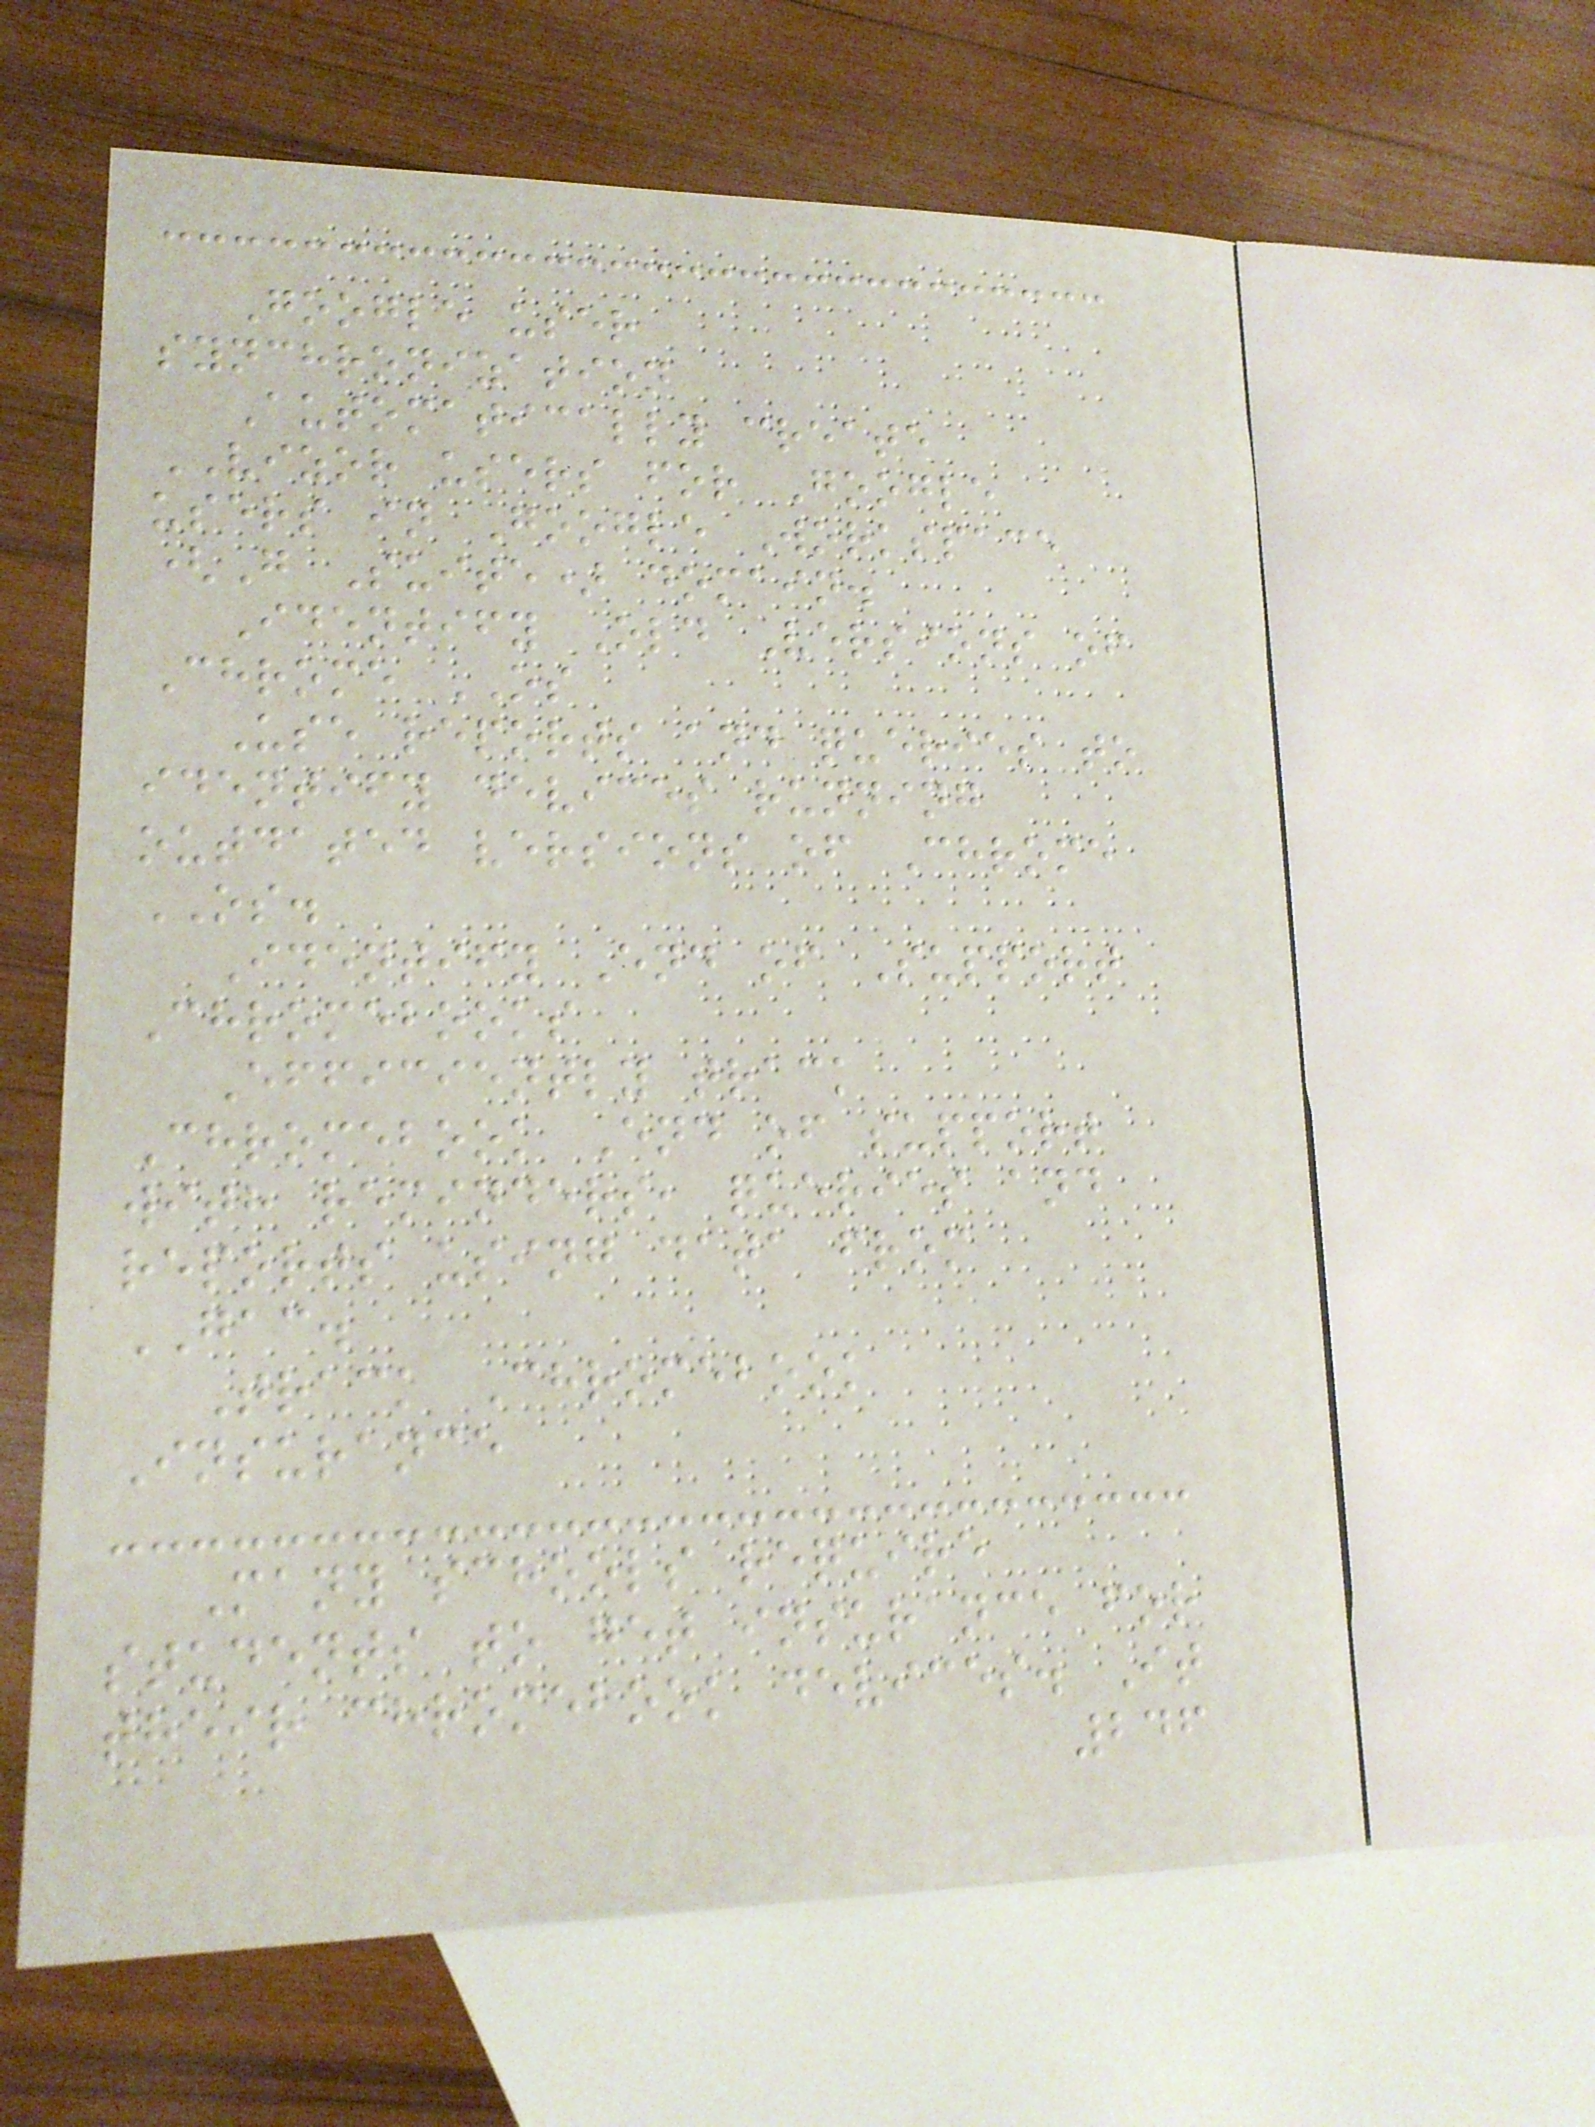Google user
synchronization
Automatically create
VIZOR users for Google
users in Google Workspace
(G Suite) domain.
Identify Old Versions of
Chrome OS
Use reports and queries to
identify devices running
outdated versions of Chrome
OS.
Identify End of Support
Chromebooks
Efficiently track
Chromebook End of support
with reminders, queries and
reports using data from
GAC.
Track Chromebook
Insurance
Many schools require
students to get insurance for
their chromebook devices. It
246
